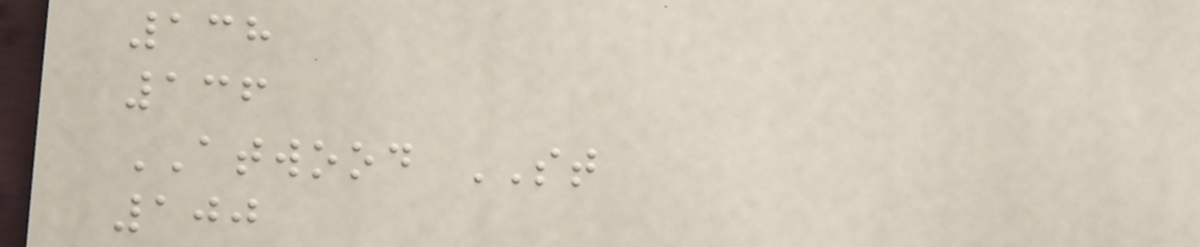138
136
ATWOOD ST
100
